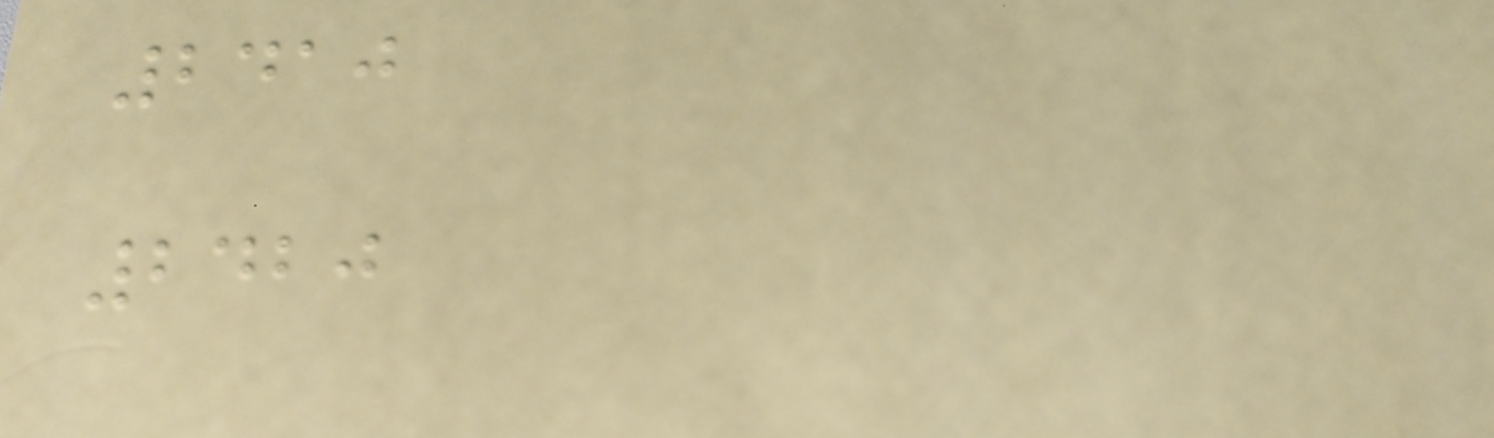2410
2420
